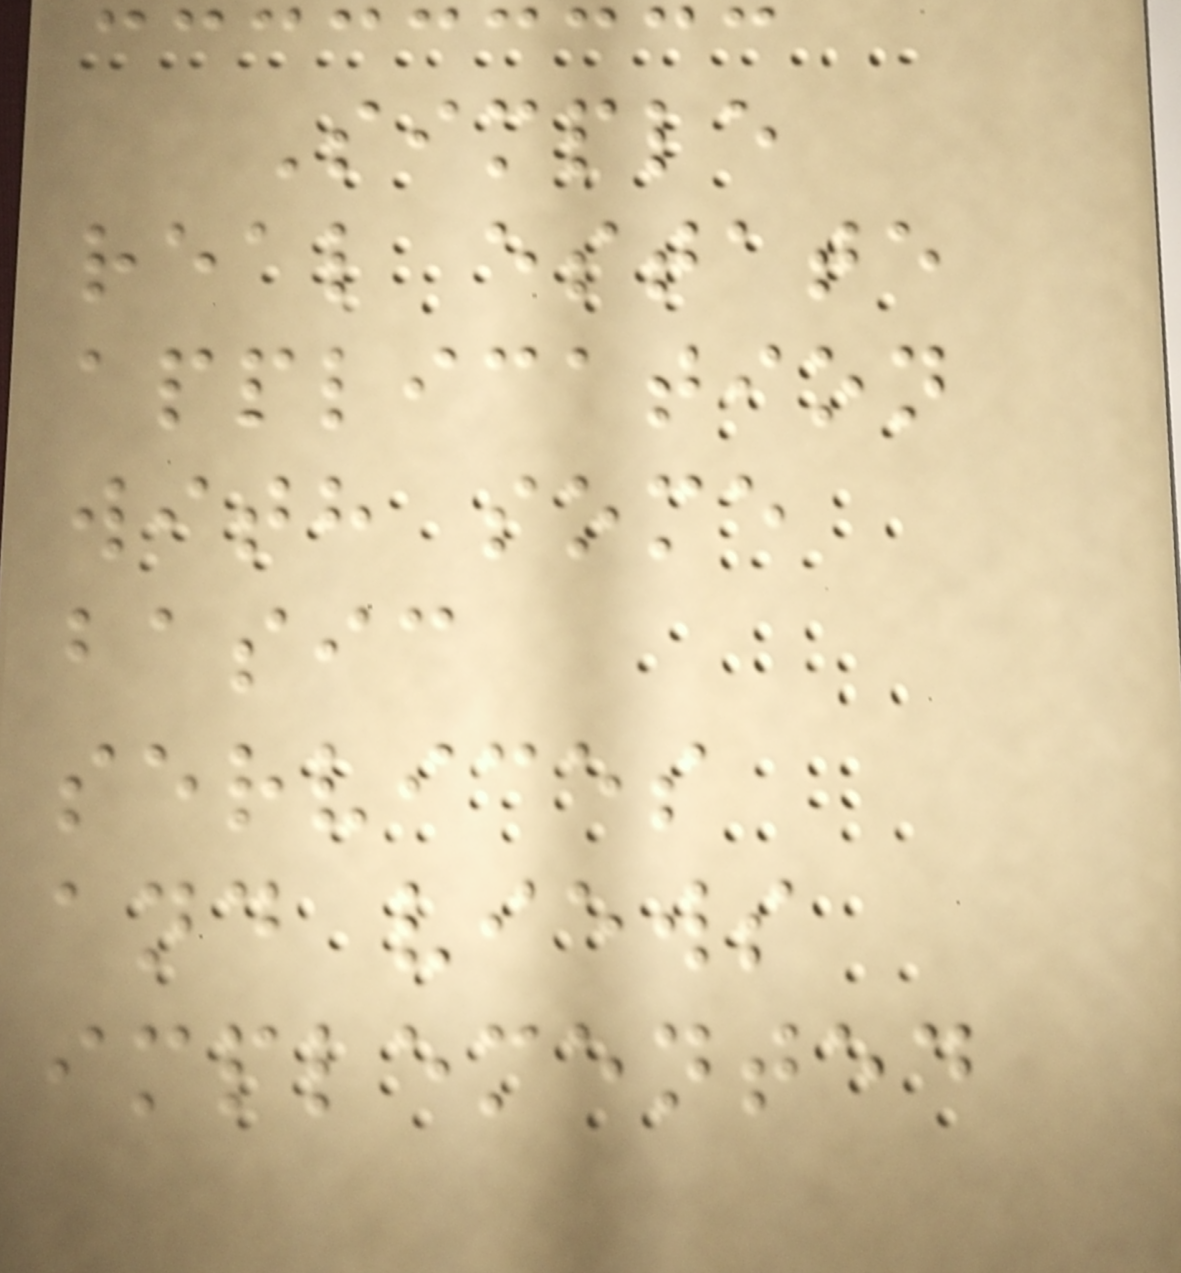Simple
real estate
application
with some
basic
services
and views
implemented
